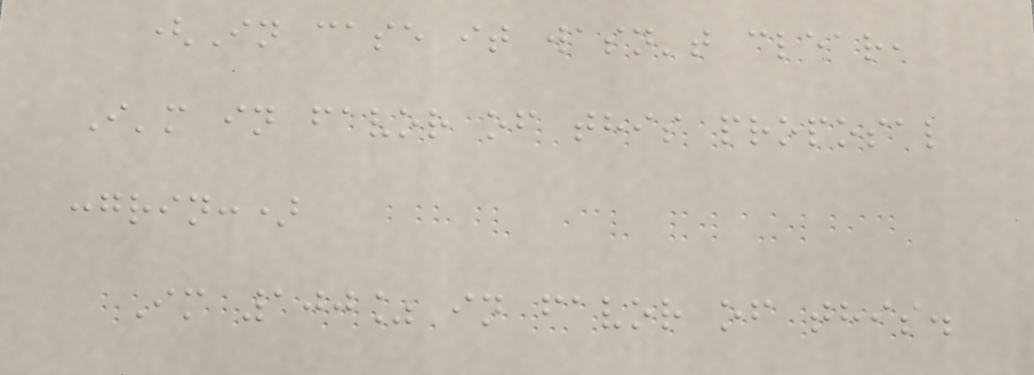(In case it wasn't clear,
I'm in favor of this proposal
:grin:)
Im 100% in favor of this.
